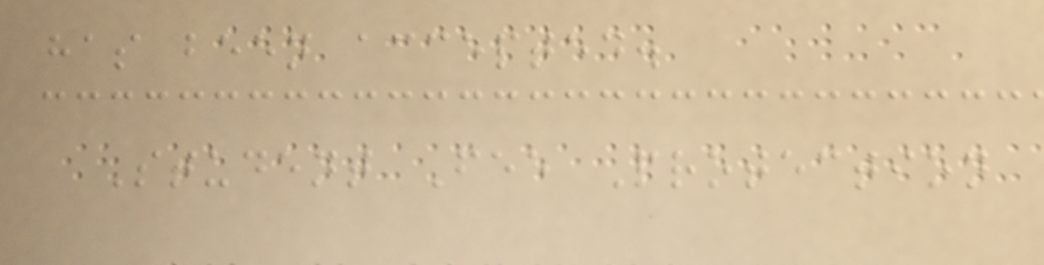has been accepted.
Student Fee Protection
